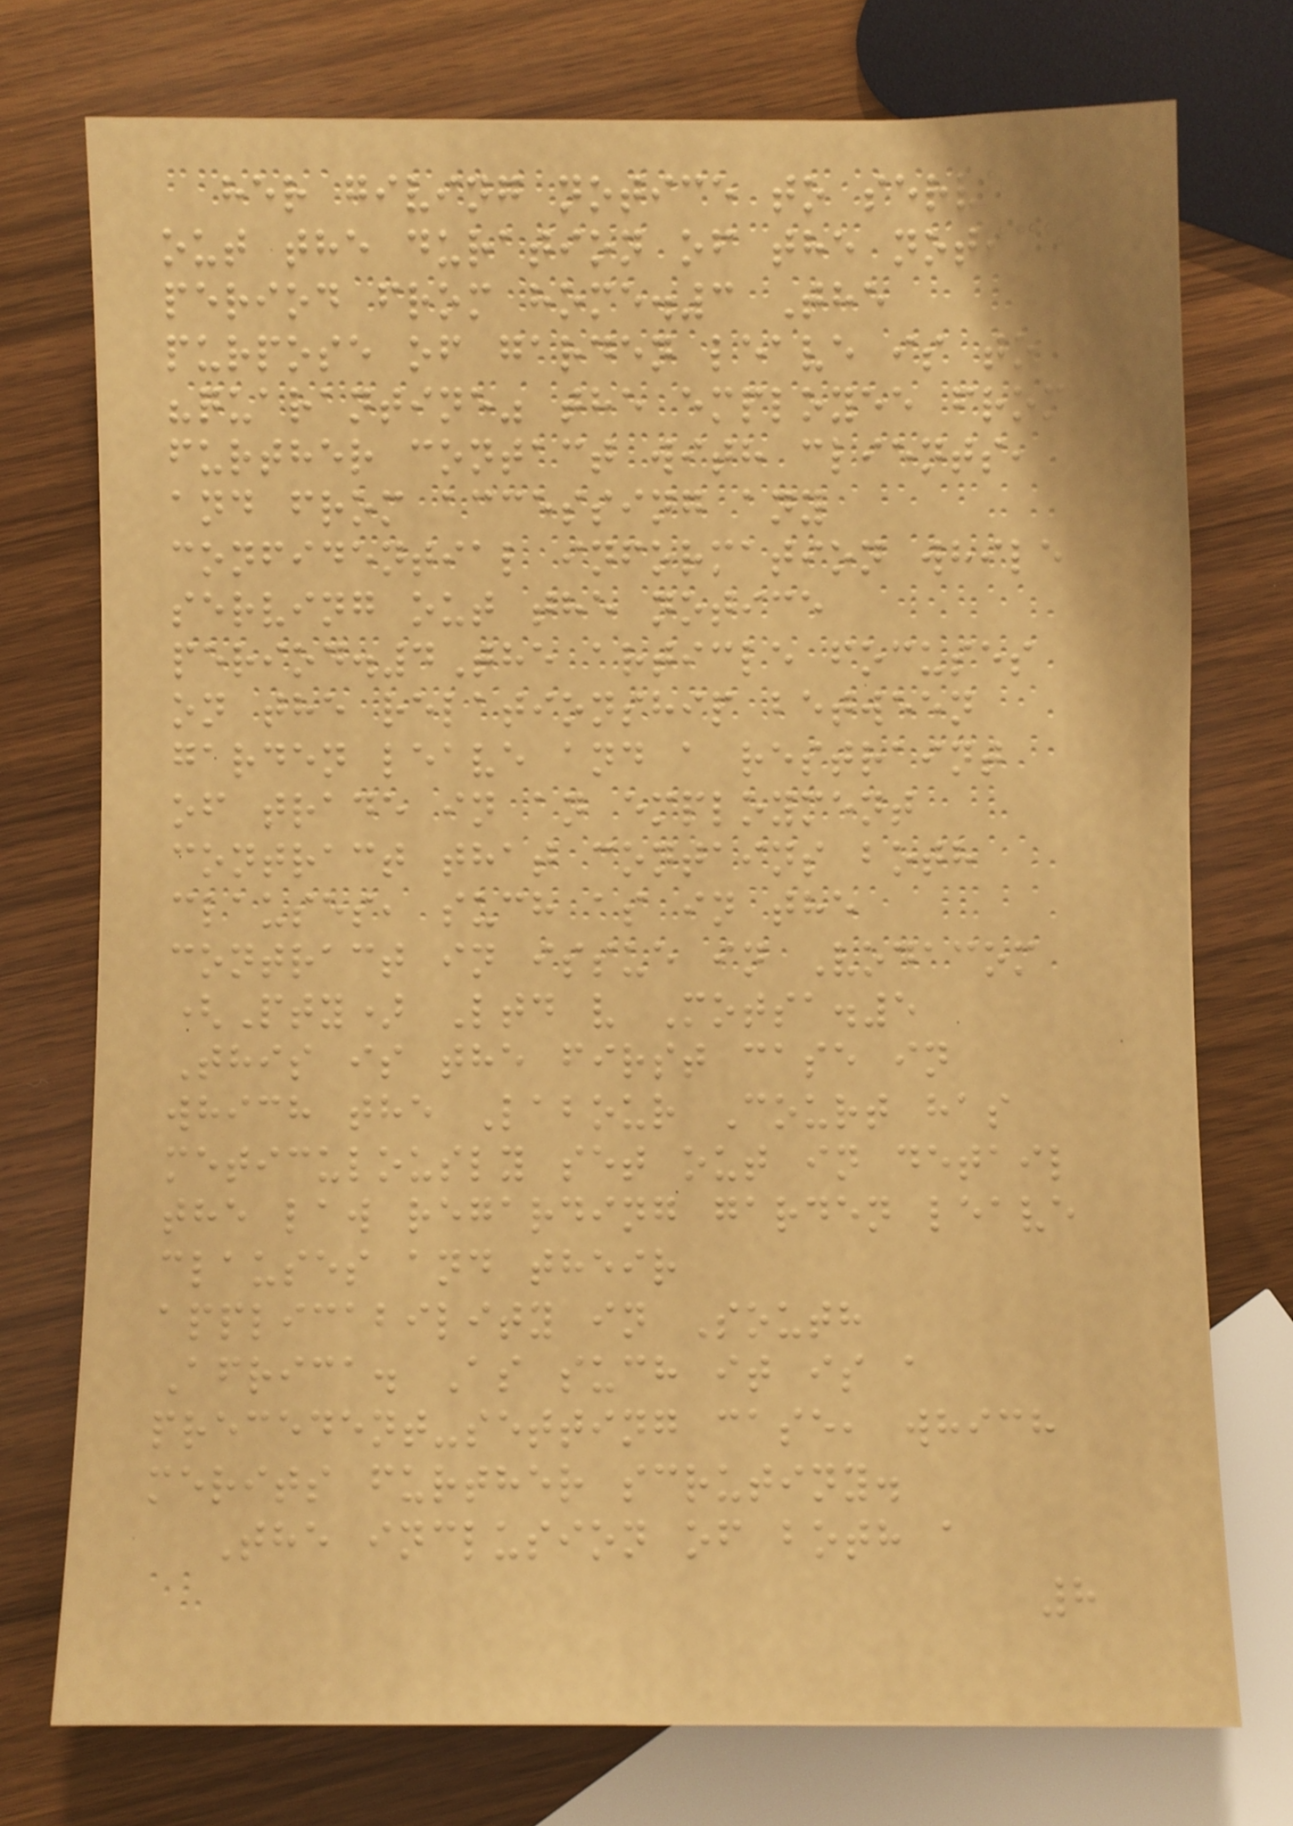her giving notice to serve
out the duration of the notice
period from home.3 The
purpose of garden leave is to
"quarantine" the employee from
further contact with clients,
and from accessing any
confidential information while
serving out the notice
period.4The article focuses
on the relationship between
garden leave and a restraint
of trade in an employment
contract that contains both
clauses, such as in the
contract in issue in Vodacom
(Pty) Ltd v Motsa.5
This is the first case in
which the Labour Court has
meticulously set out in detail
the law regarding garden leave
clauses and their
applicability in South
Africa. As such it is a
precedent-setting case, which
merits further scrutiny.
The inclusion of both a
8
